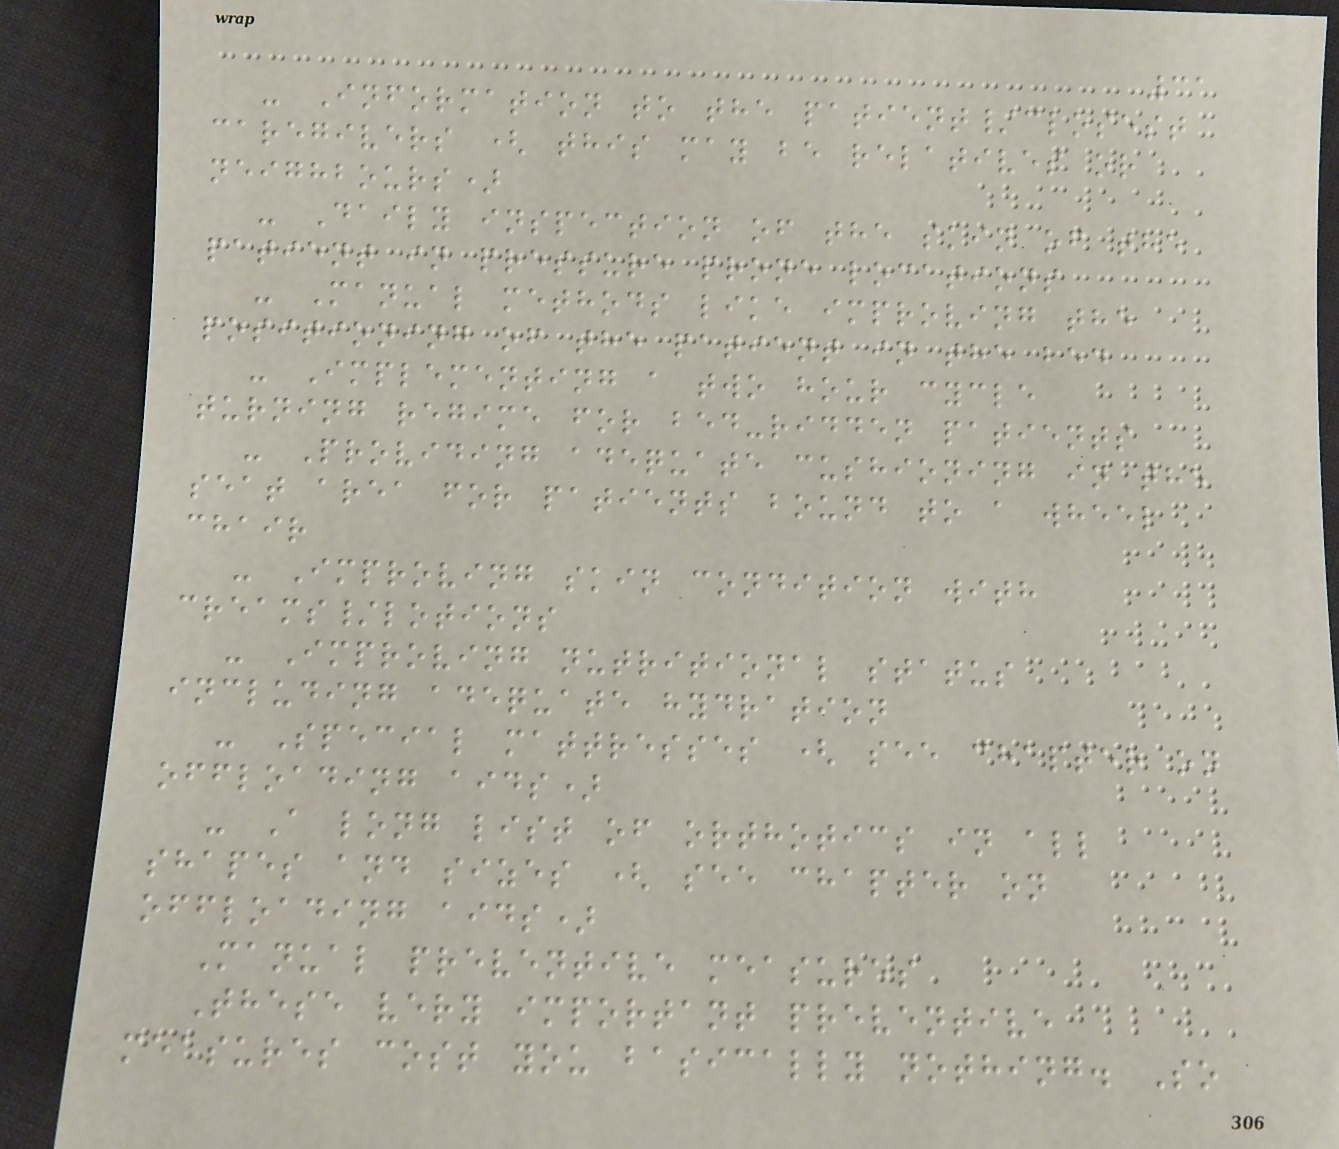31
- Information to the patient/closest
caregivers ( this may be relatives or
neighbours)
- Daily inspection of the skin of the
patient in pressure prone locations
- Manual methods like improving the
positioning of the patient in the bed
- Implementing a two hour cycle
turning regime for bed-ridden patients
- Providing adequate cushioning in the
seat area for patients bound to a wheel
chair
- Improving skin condition with
creams/lotions
- Improving nutritional status
including adequate hydration
- Special mattresses ( see chapter on
offloading aids)
- A long list of orthotics in all
shapes and sizes ( see chapter on
offloading aids)
Manual preventive measures
These very important preventive
measures cost you basically nothing. So
